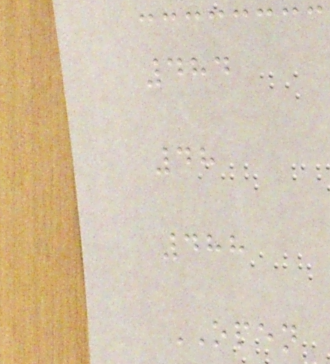484
48
488
OPEN
